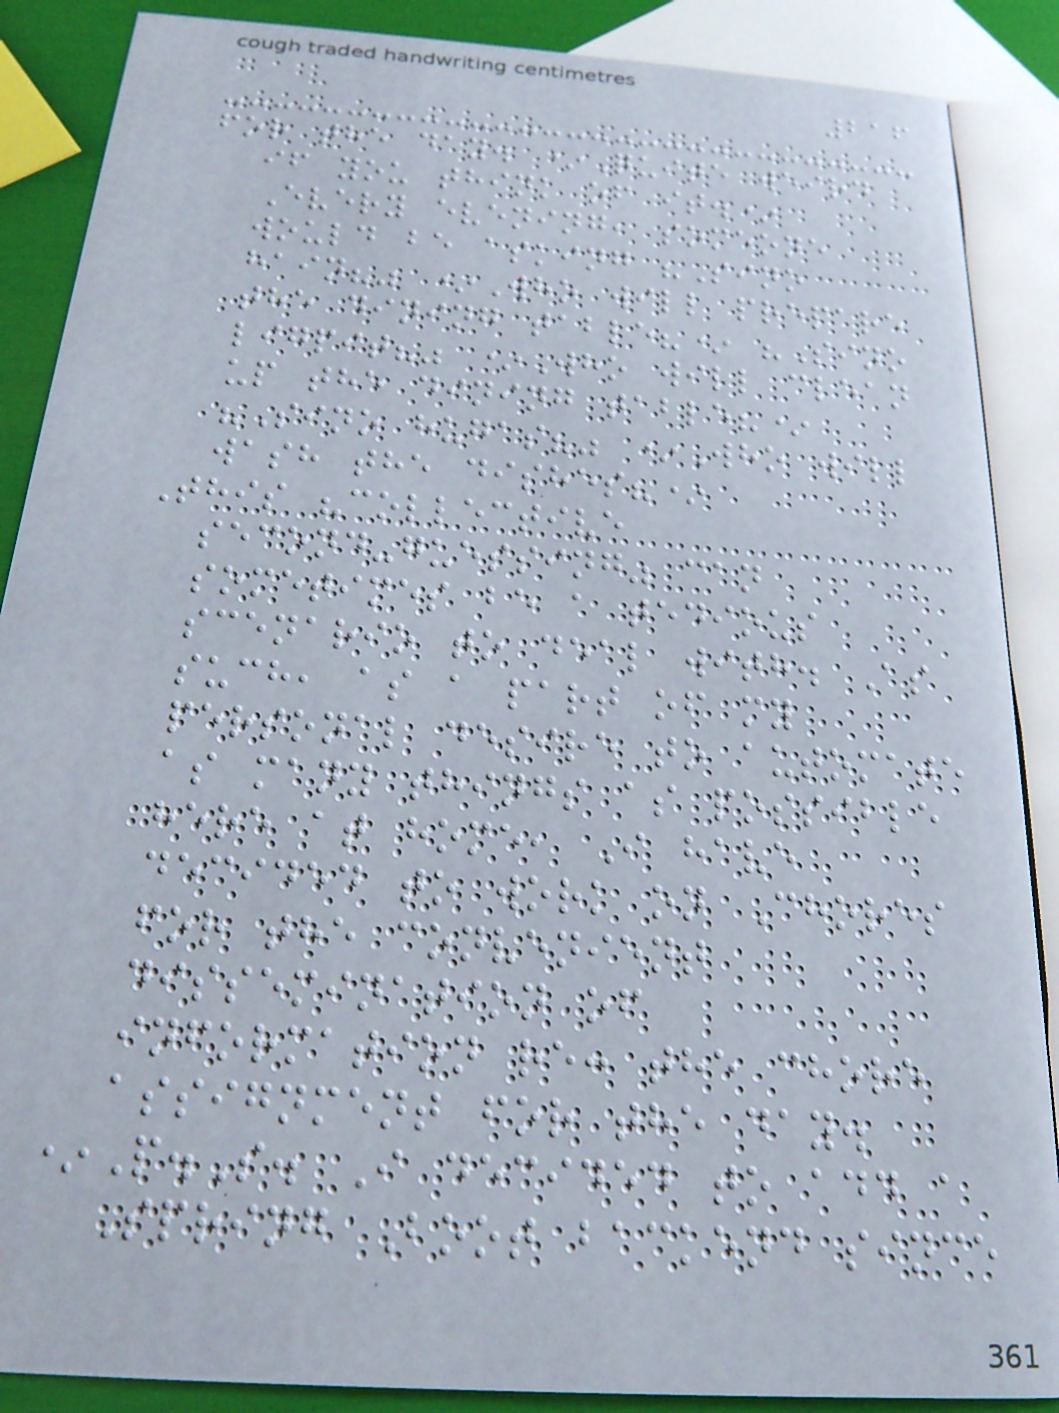216
for the day. *Quite weird
if you think of it.*
Every evening, someone
would be asking "Sino
hain?" *Who will prepare
the dining table?* "Sino
ligpit?" *Who will clean
up the dining table?*
"Sino hugas?" *Who will
wash the dishes?*
This "collective
second-guessing" can
sometimes be a tedious
scenario to deal with. As
such, as a part of my
personal desire to automate
as many things as possible
here at home, I have
decided to work on Chores
for the convenient
dissemination of
information re: the chore
assignment for the day.
*P.S. I decided to add a
Spring Boot backend since
